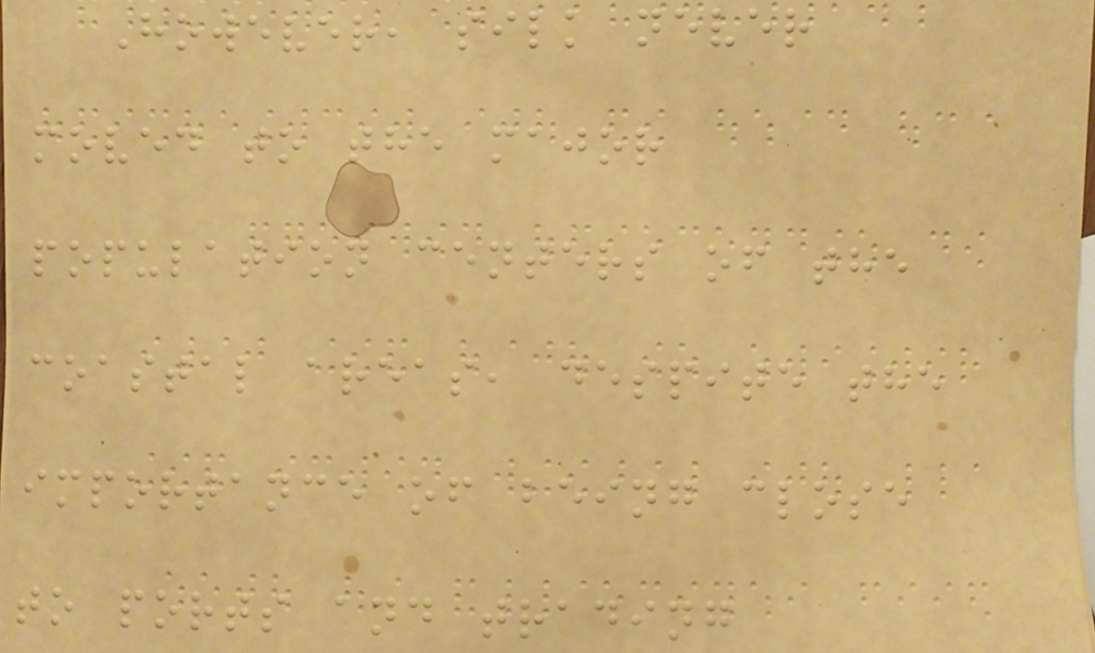However, silk never
moved to the major
population centers of the
coastal areas, despite the
importance of being close
to ports and trading
